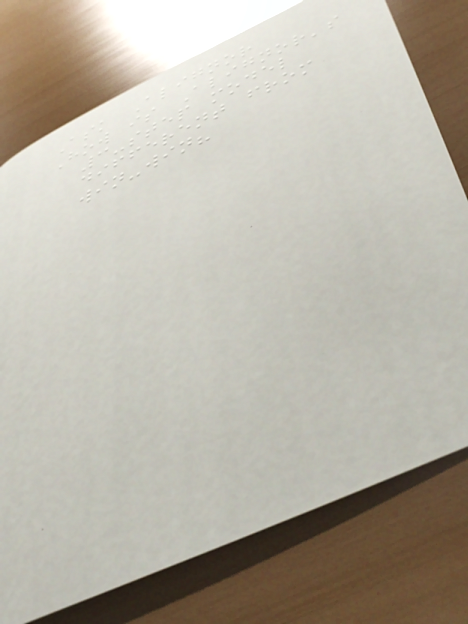Ask Alignor
How is Alignor's
3-step model
different from
win-win?
